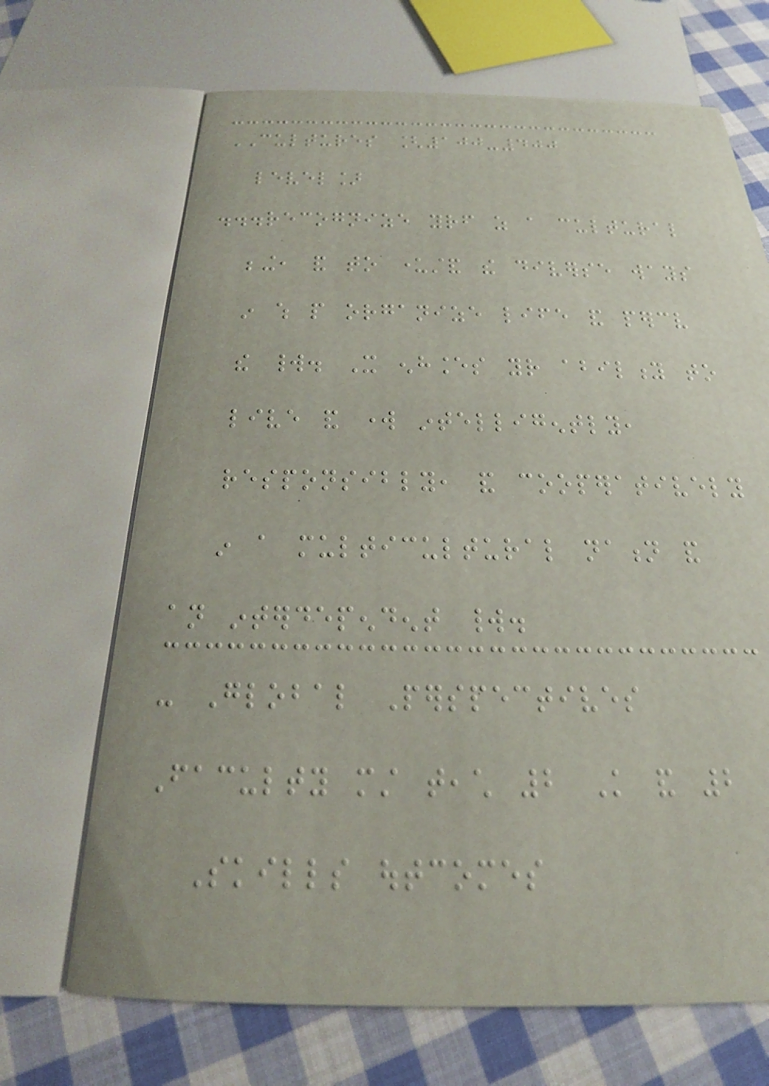CULTURES [100-400
level]
...recognize yourself as a cultural
being, and to understand the diverse ways
in which people organize life and perceive
the world. It enhances your ability to
live and work intelligently,
responsibly, and cooperatively
in a multicultural nation and
an interdependent world.
- Global Perspectives
Faculty must teach 2 Knowledge and 2
Skills outcomes
